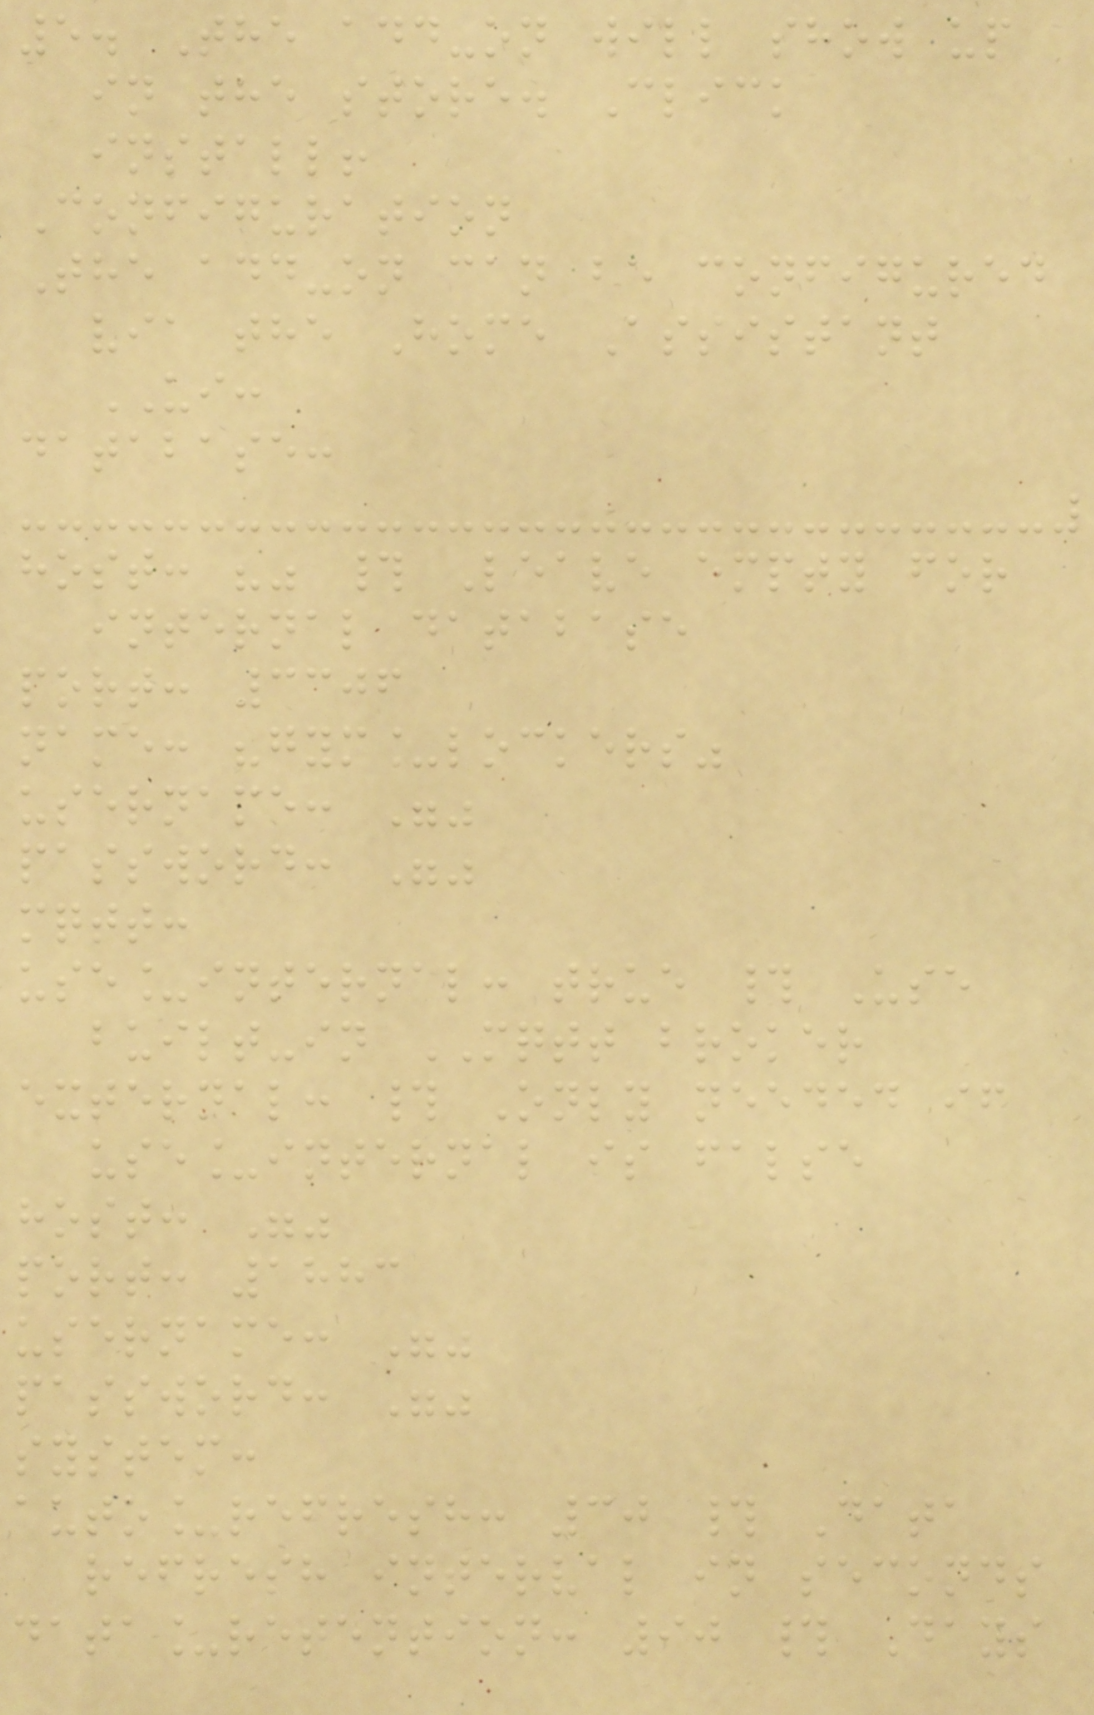5. The add-on will show up
in the store. Click
install!
Configuration
The add-on can be configured
via the Home Assistant
UI:
database:
host: "" # Leave empty for
internal database
port: 3306
name: "gym_lockers"
username: ""
password: ""
mqtt:
use_internal: true # Use
built-in MQTT broker
external: # Only needed if
use_internal is false
host: ""
port: 1883
username: ""
password: ""
system:
auto_refresh: 30 # Data
refresh interval in seconds
data_retention: 90 # Days
